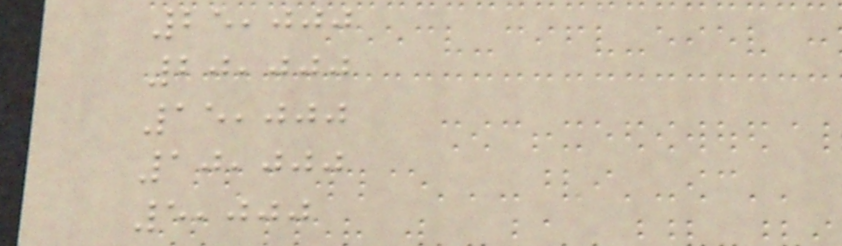25,000
20,000
15,000
10,000
5,000
